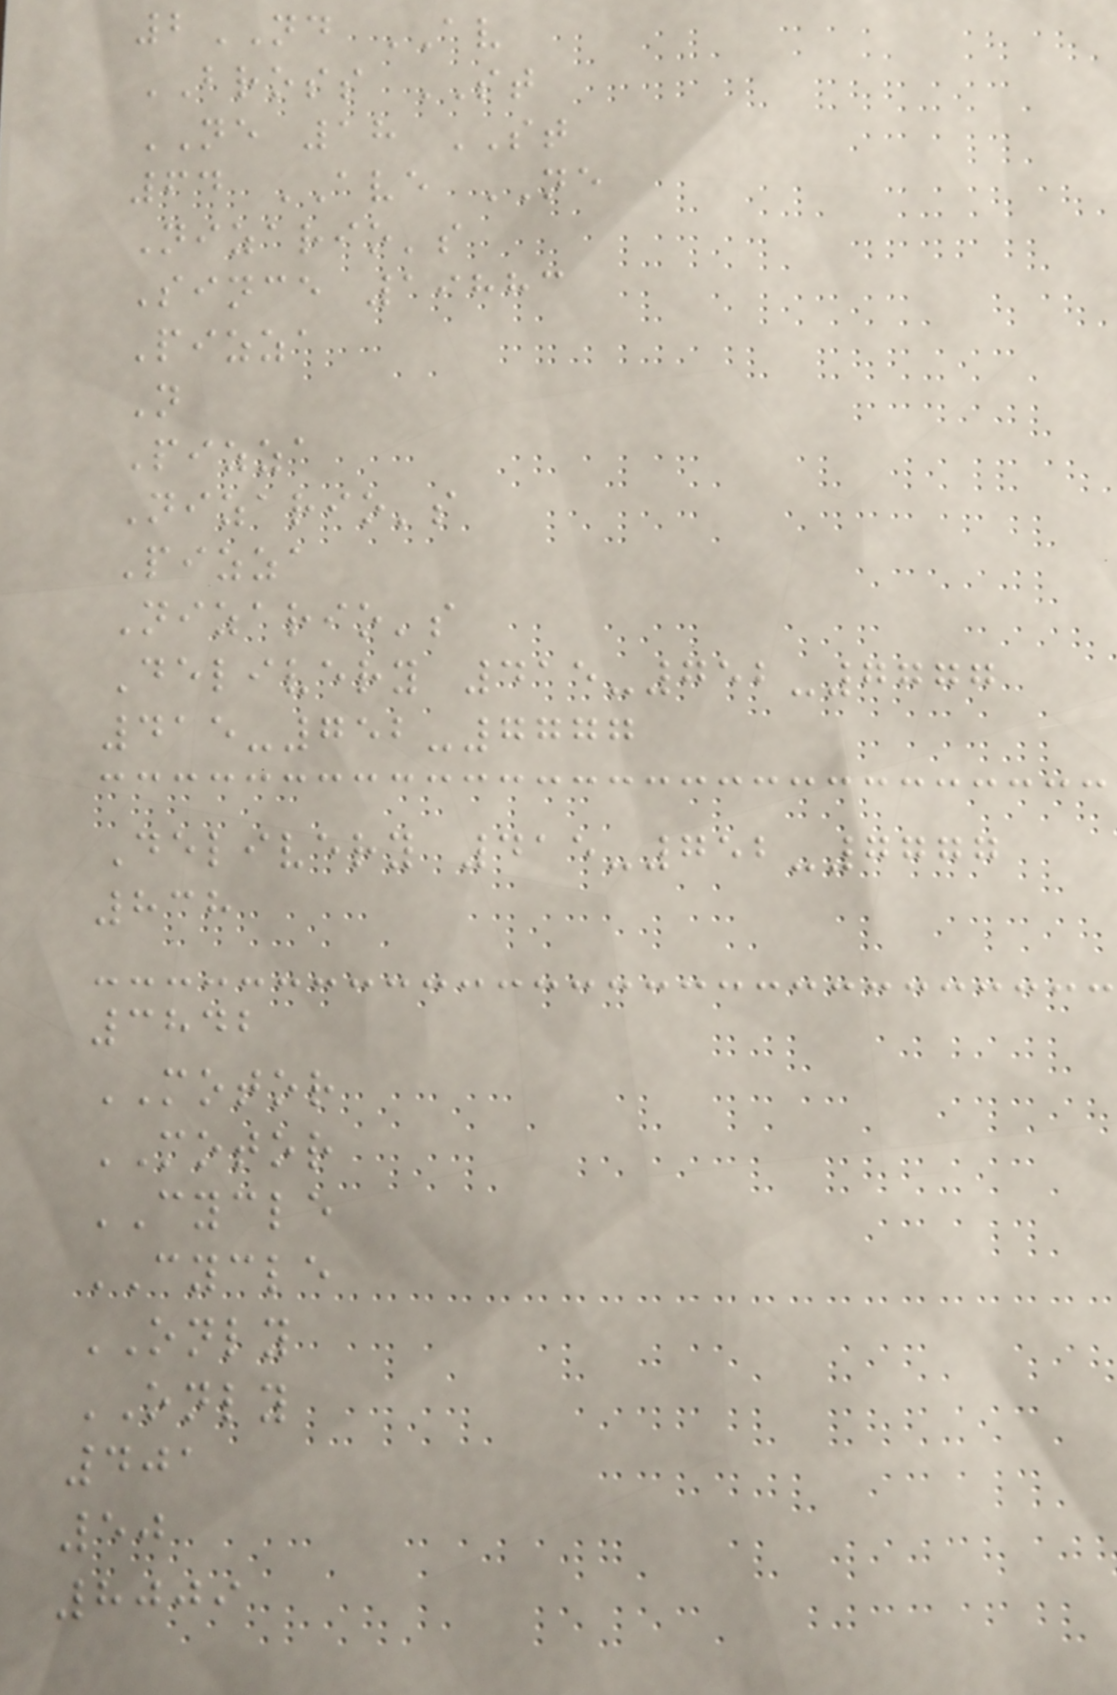2ND AV
BROSS ST
NE 18 ST
64 AVE NE
Nizario's
Since 19883
Pizza
N
Pizza
Nizario's
Pizza
Nizario's
Delivery 415-752-7777
415-752-7777
Delivery 415-752-7777
838
3842
MOTOR
MOTOR
CYCLE
CYCLE
ONLY
ONLY
401
50
8009
